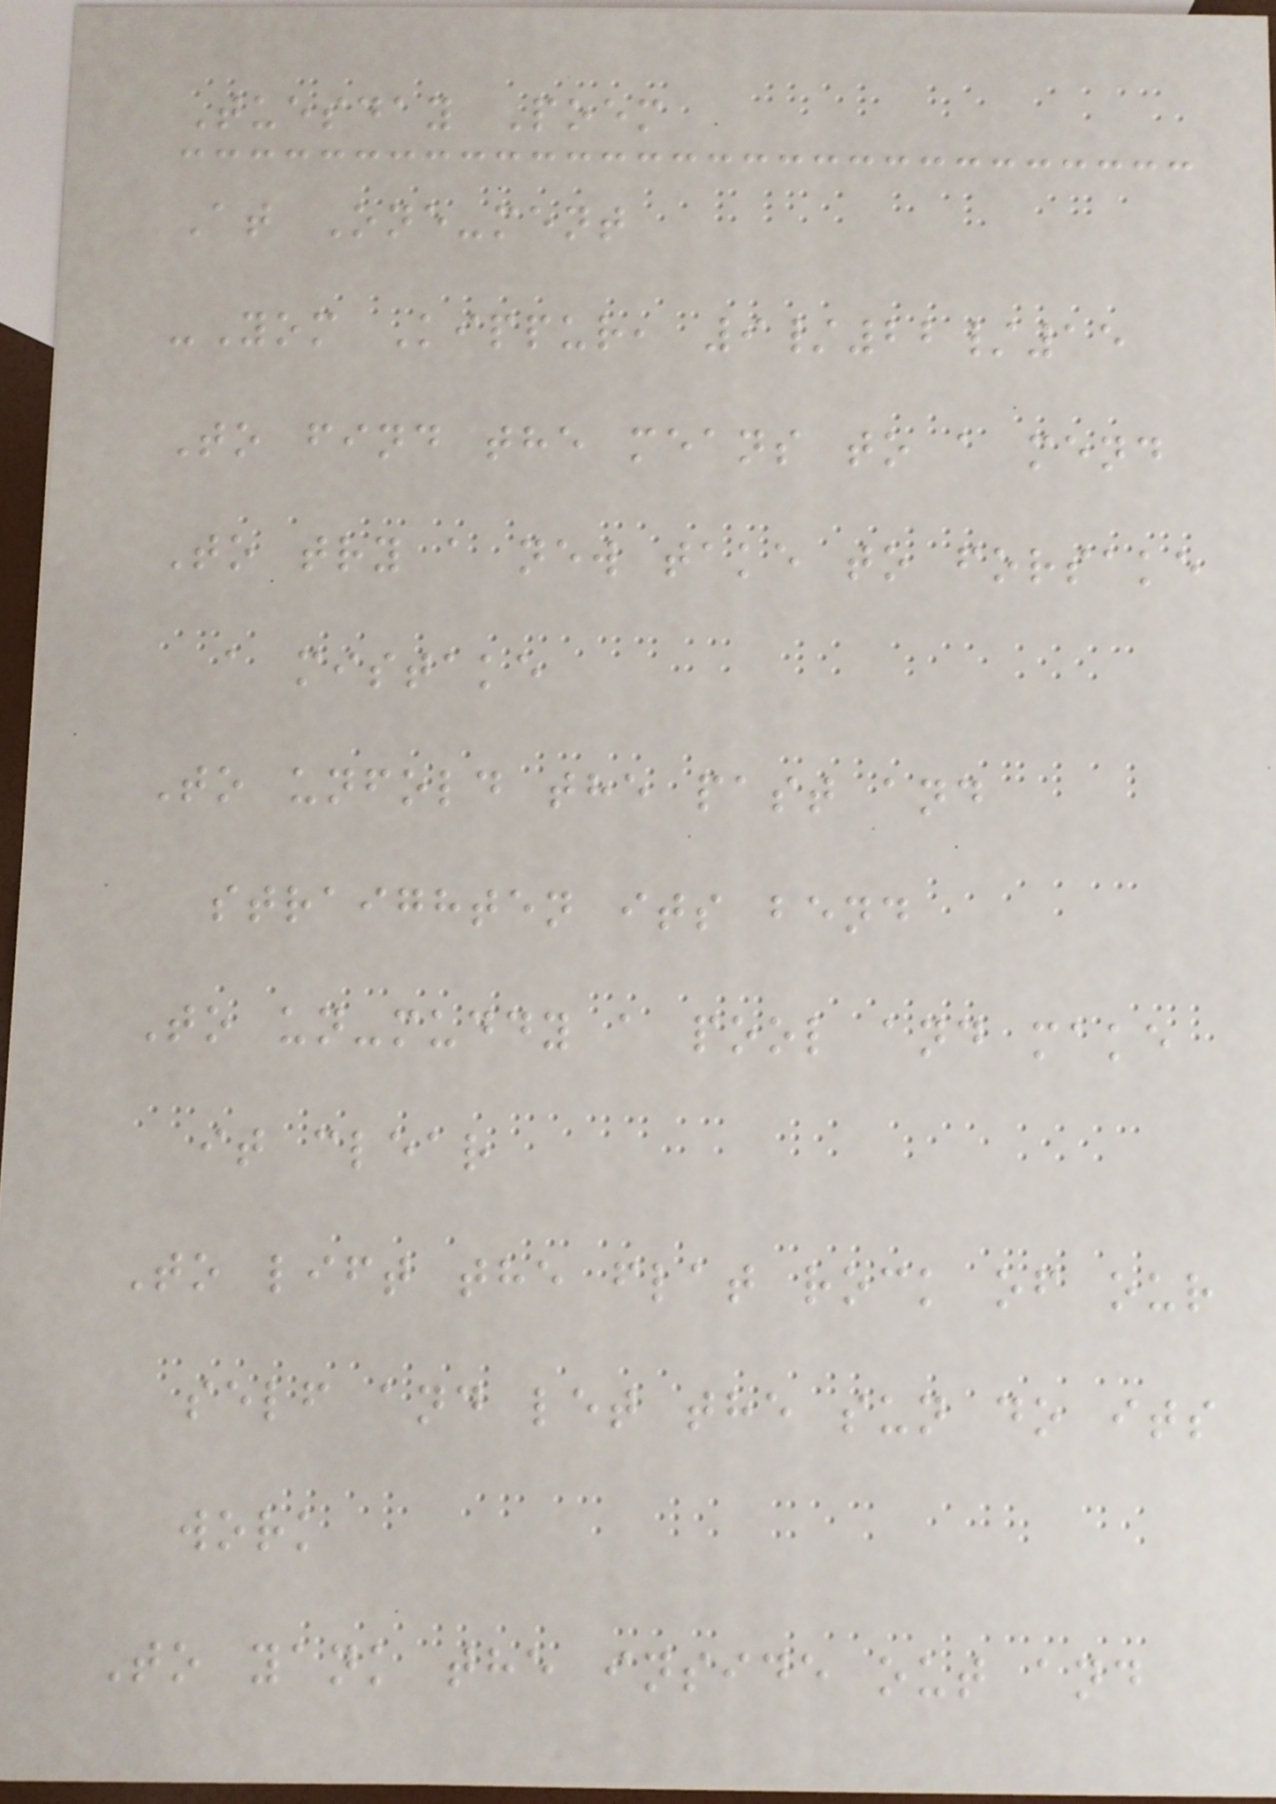Tuesday Poem
At One-ment
-Yom Kippur, 9/22/15
To find the means to a mend
To try a new take to forsake
a mistake
To unfold the past and
straighten its bend
To un-muddy a pool and make
it clear
To lift the flat rock of our
self and let the sun do its
work
To yank the inside out and
